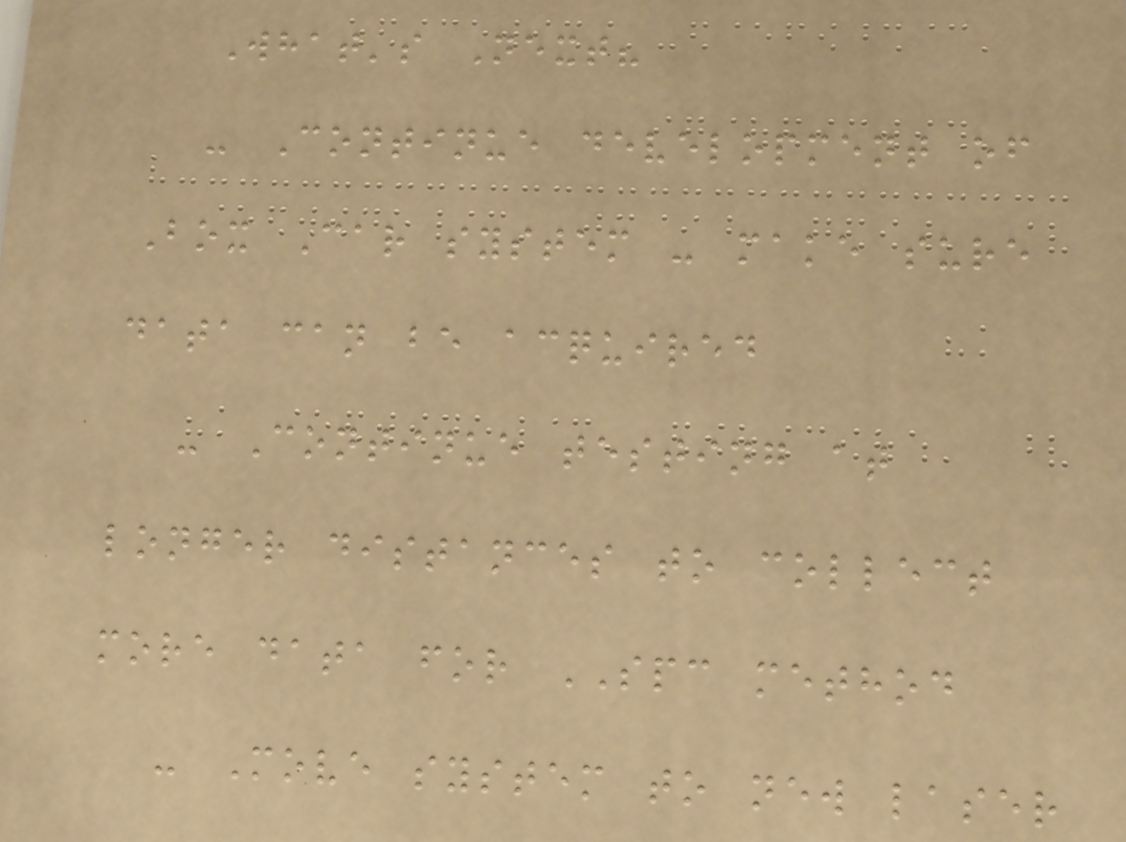What's Next?
- Continue development of
Box Car system - make sure
data can be acquired
- Continue testing at
longer distances to collect
more data for SPC method
- Move system to new laser
